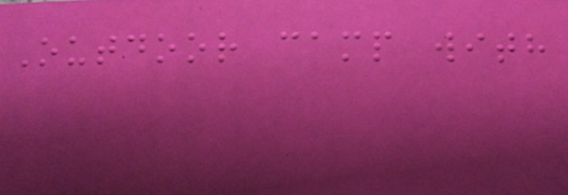Outdoor camp with
